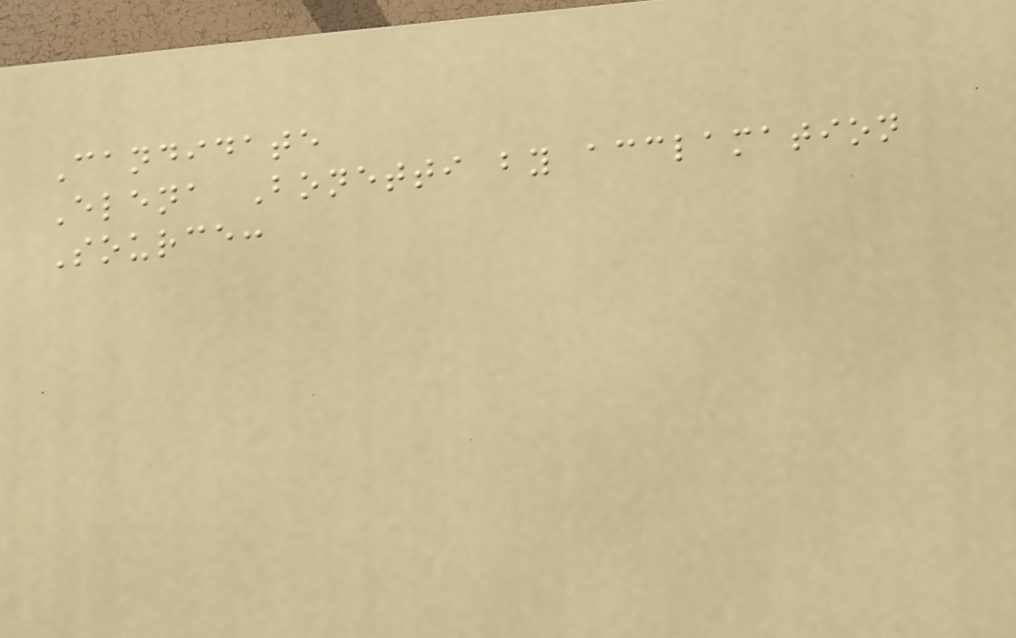Candidate
Elena Bonetti by acclamation
Source:
